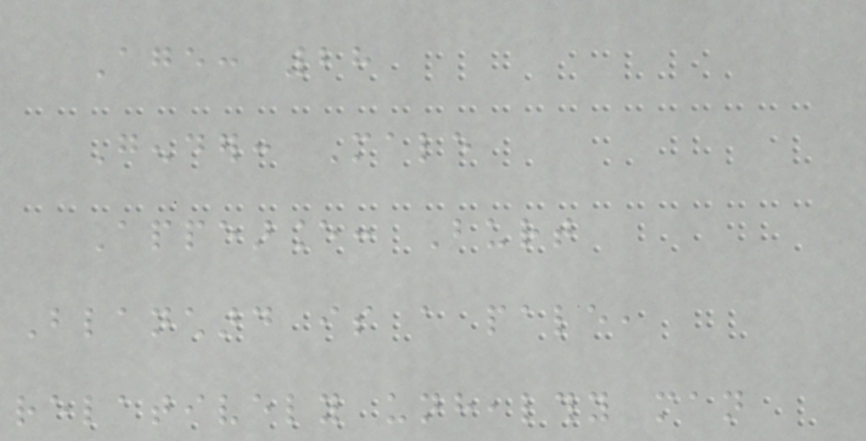Age: 28
Gender: Male
Appearance: Burt
Blanchard is a pale,
relatively unhealthy man
